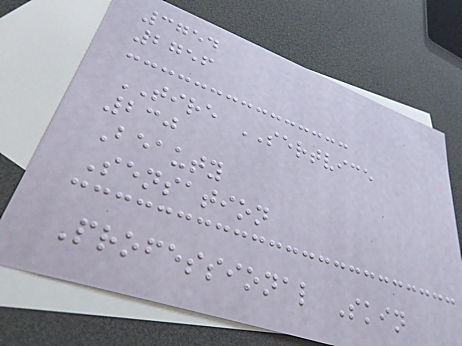3754
2756
TIRE SERTVICE
230
Beauty
Sensation
Professional Skin
